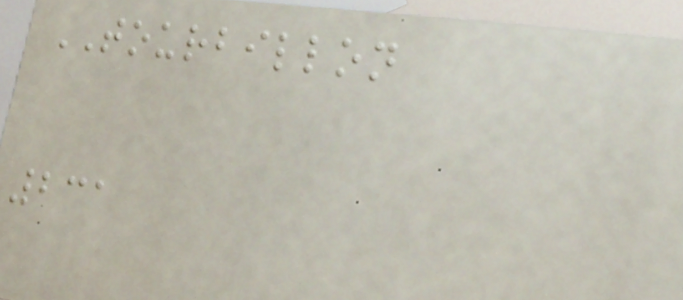TOURBILLON
231
